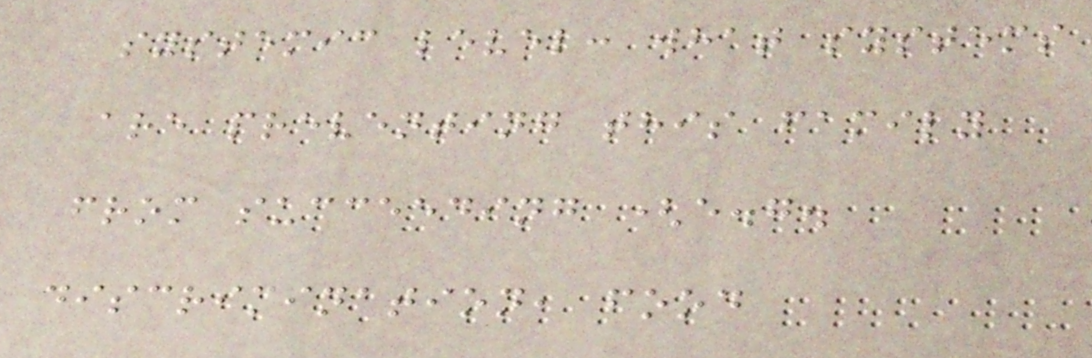systemic level: what systems
are preventing this family
from succeeding (e.g.
discrimination, food
